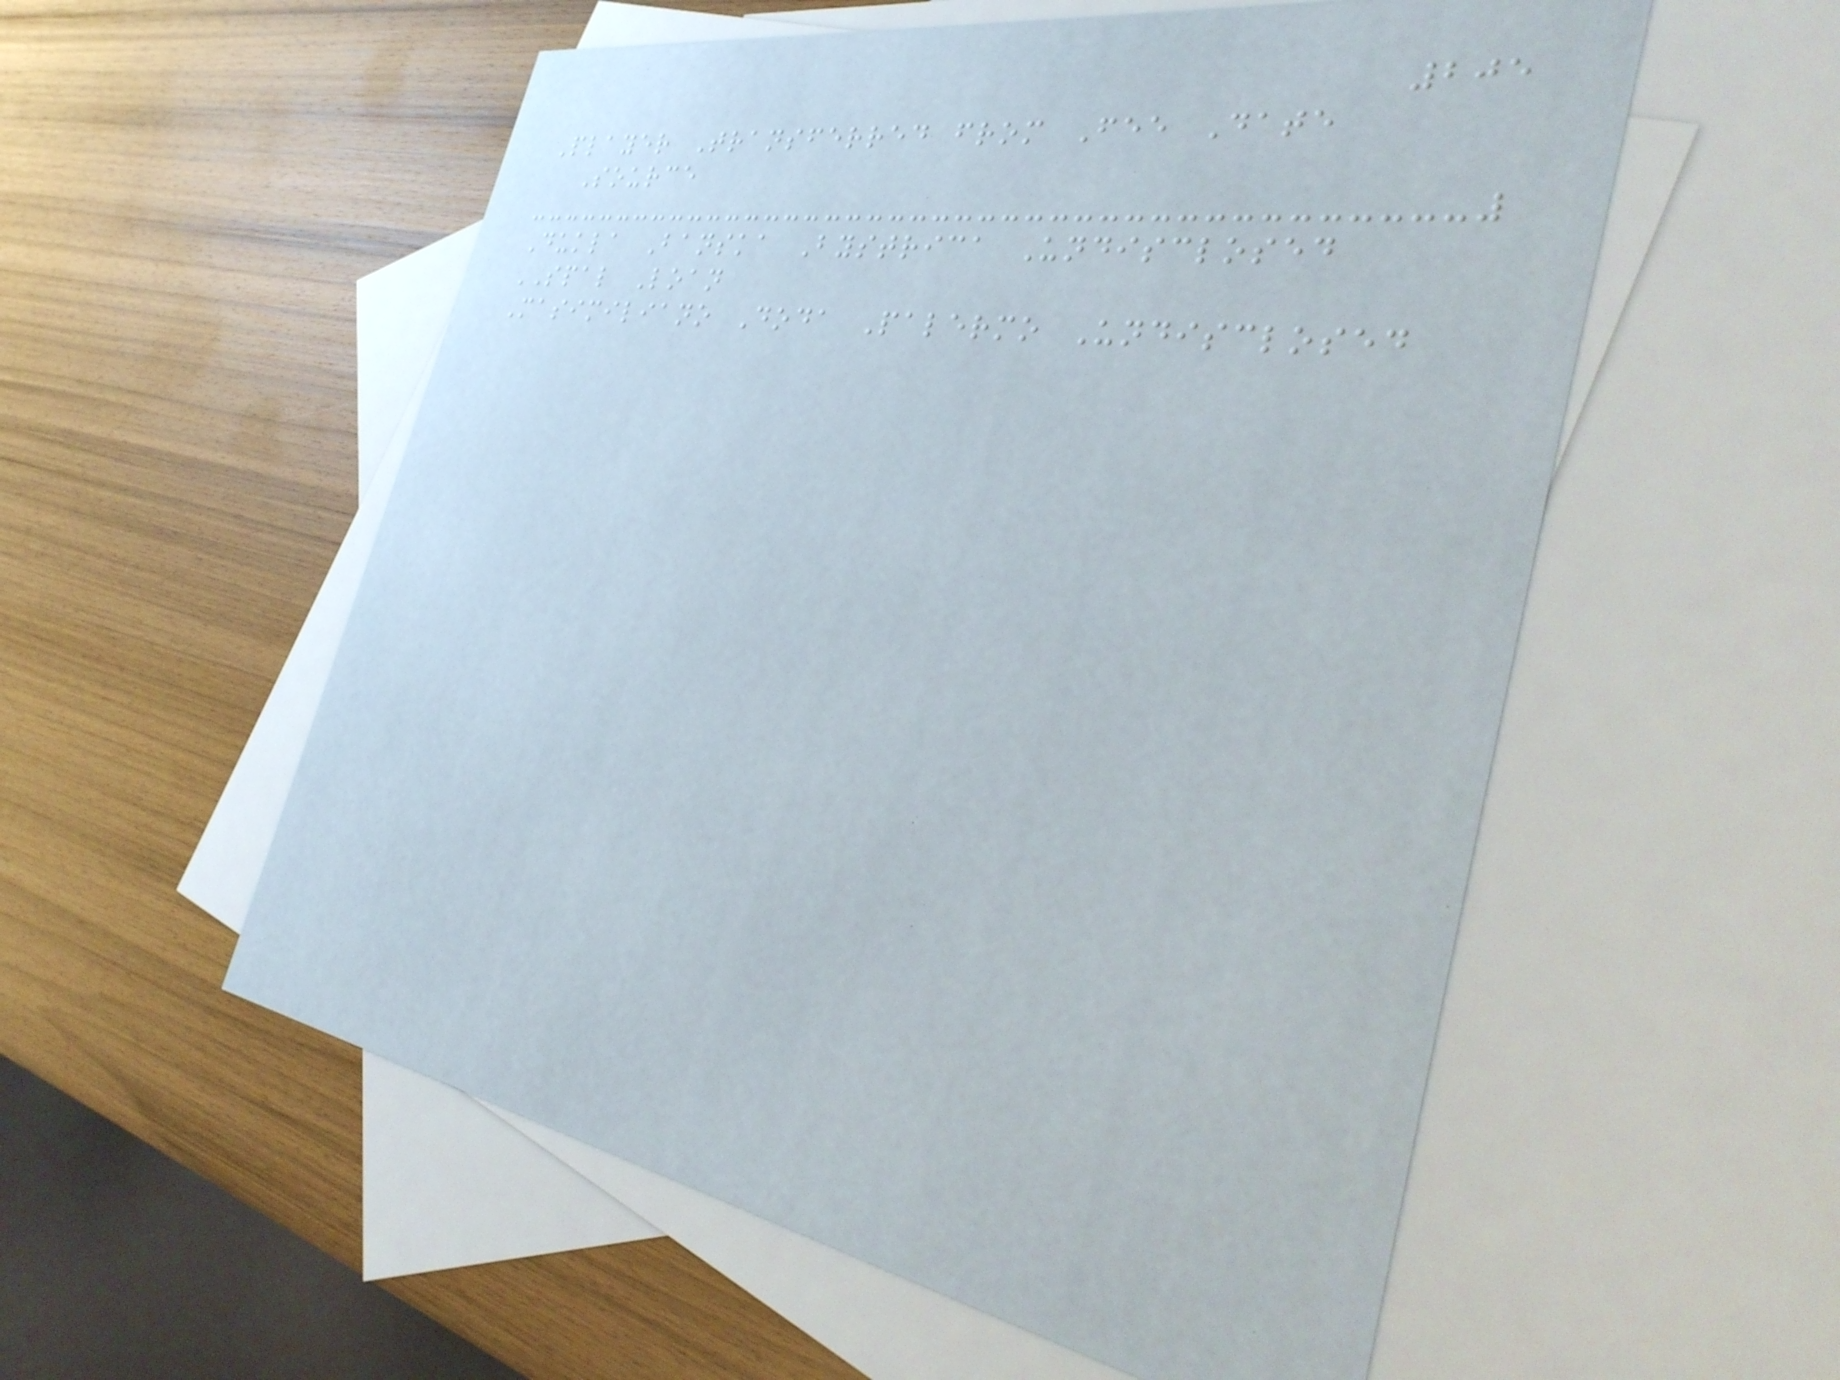205
Player Transferred from Fee Date
Source
Dukla Banska Bystrica Undisclosed
SPAL Loan
Masimiliano Doda Palermo Undisclosed
